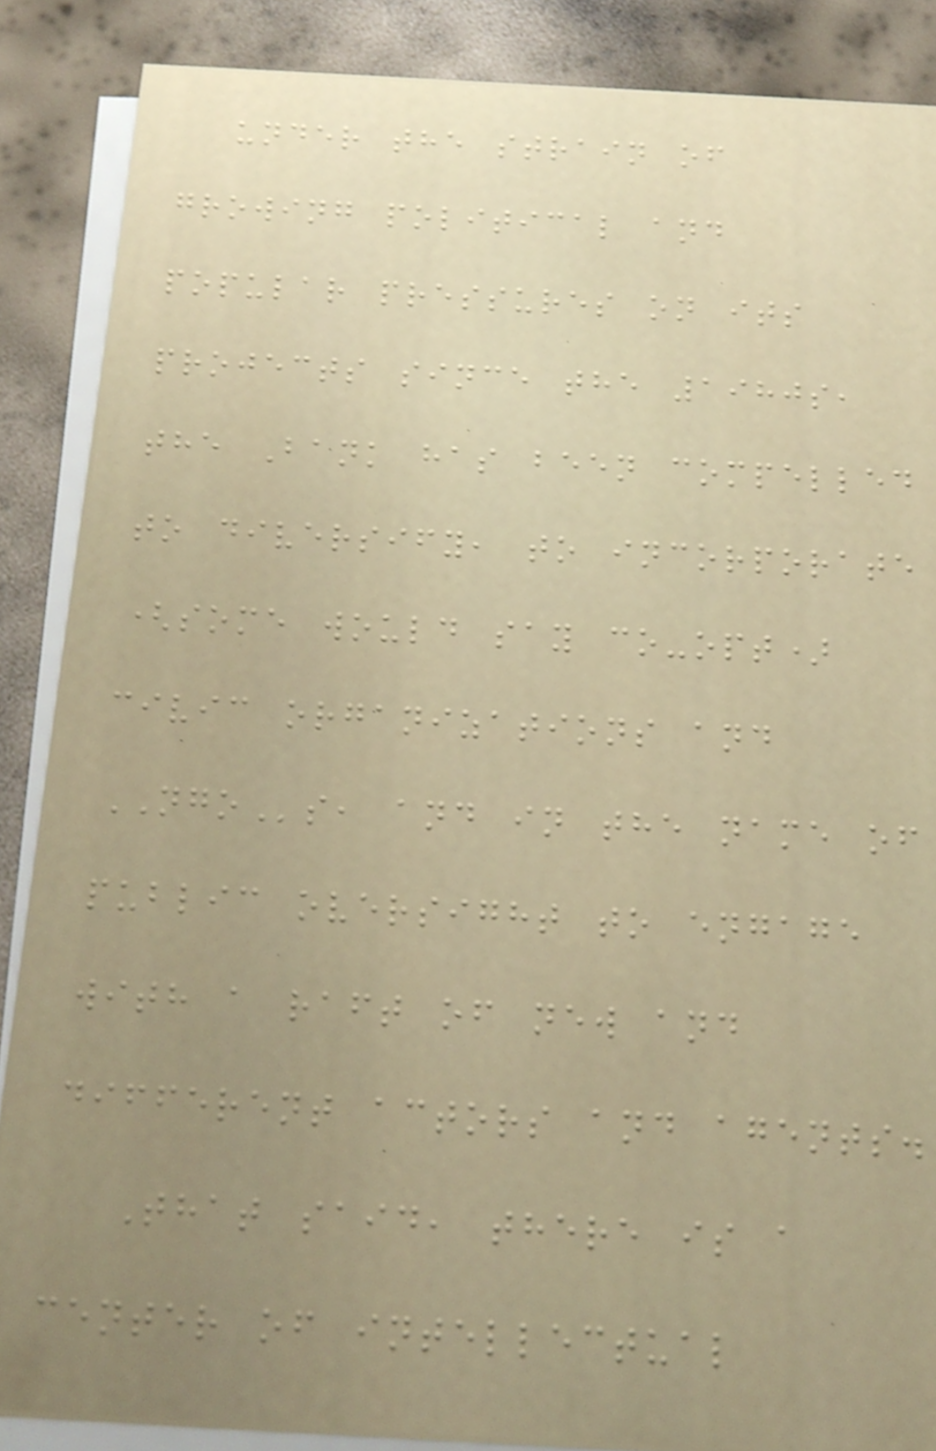under the strain of
growing political and
popular pressures on its
projects since the 1980s,
the Bank has been compelled
to diversify, to incorporate
(some would say co-opt)
civic organizations and
NGOs, and in the name of
public oversight to engage
with a raft of new and
different actors and agents.
That said, there is a
center of intellectual
